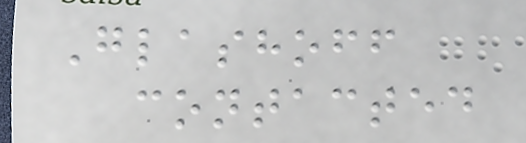Glashoff
contacted
